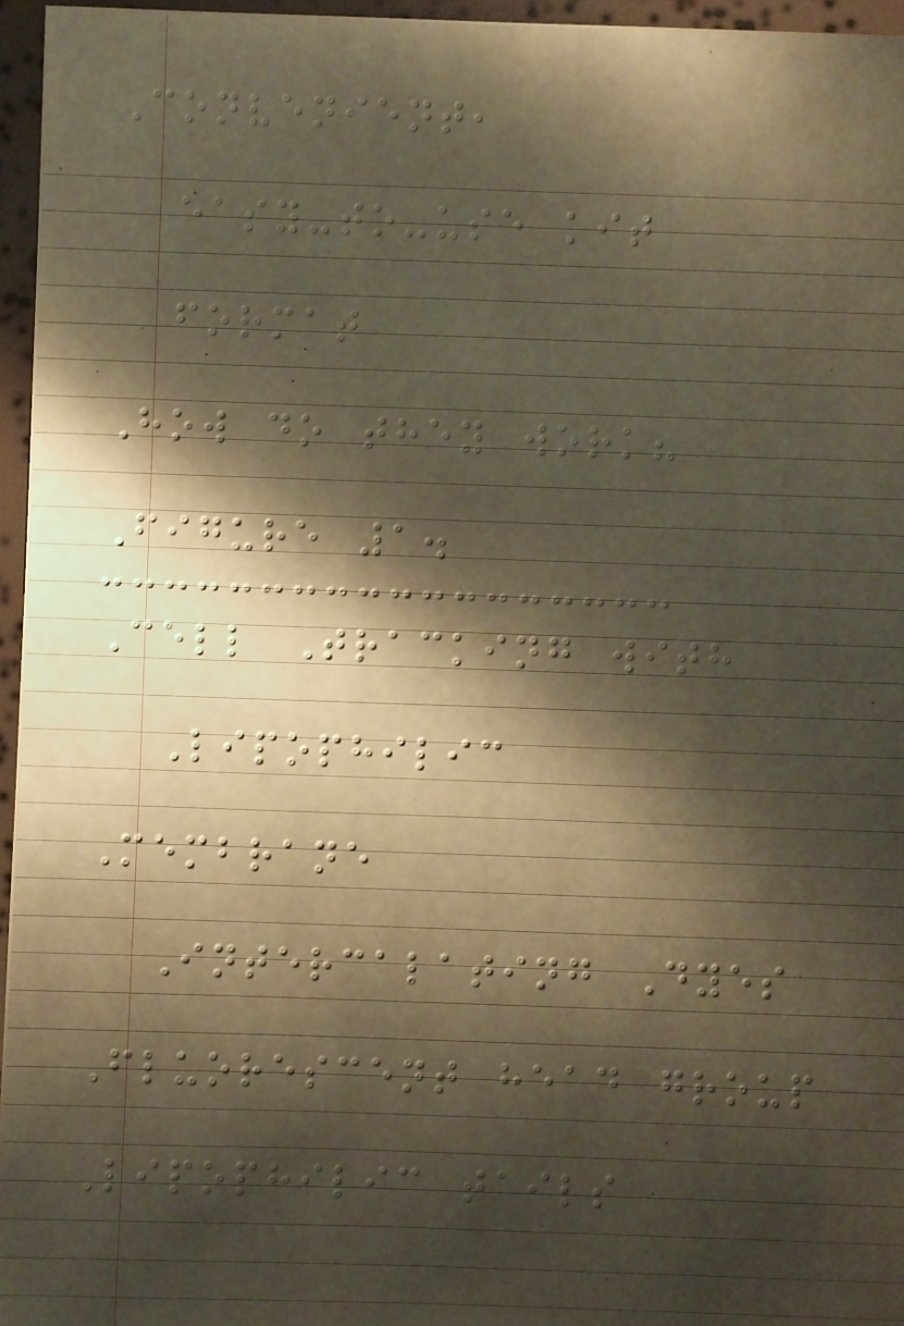Convenient,
easy-to-use kit
format
How do they work?
Figure 1.
Cell Tracking with
Lipophilic
Membrane
Intercalating Dyes
Fluorescent head group
Lipophilic tails
